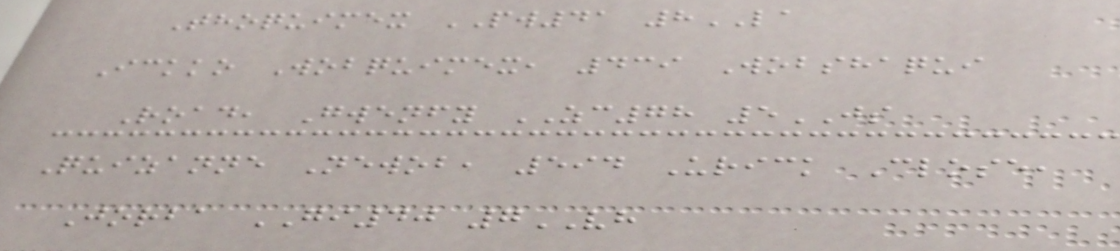Thoquimex PW41 8LA
Ickko Wobquimex, 439 Wobshaqui
Road, Gwenfy ZC78 5JS
Quizanne Newob, 594 Urick Close,
Jorba GI40 7VH
